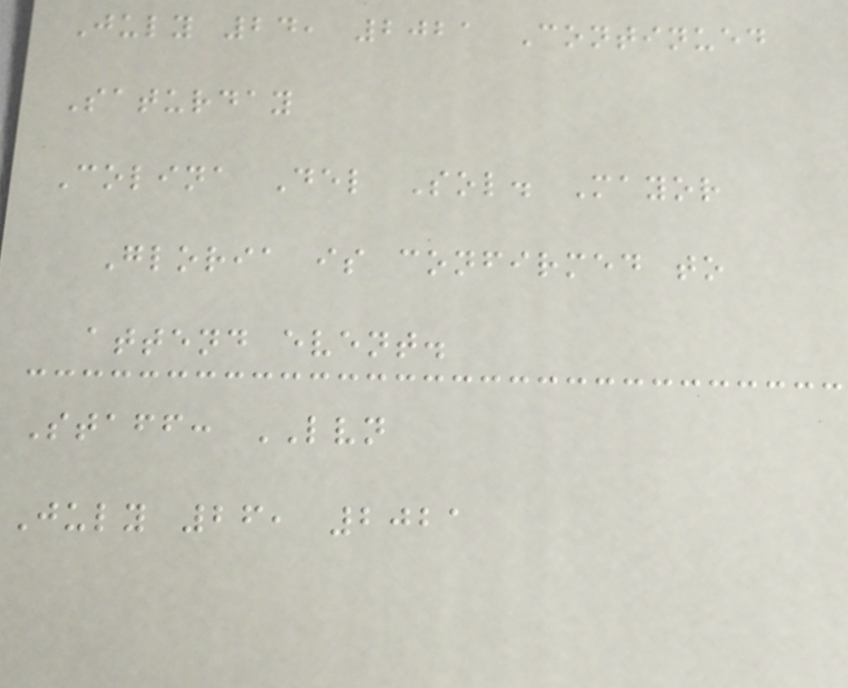July 24, 2021 Continued
Saturday
Colina Del Sol. Mayor
Gloria is confirmed to
attend event.
Staff: LVN
July 26, 2021
